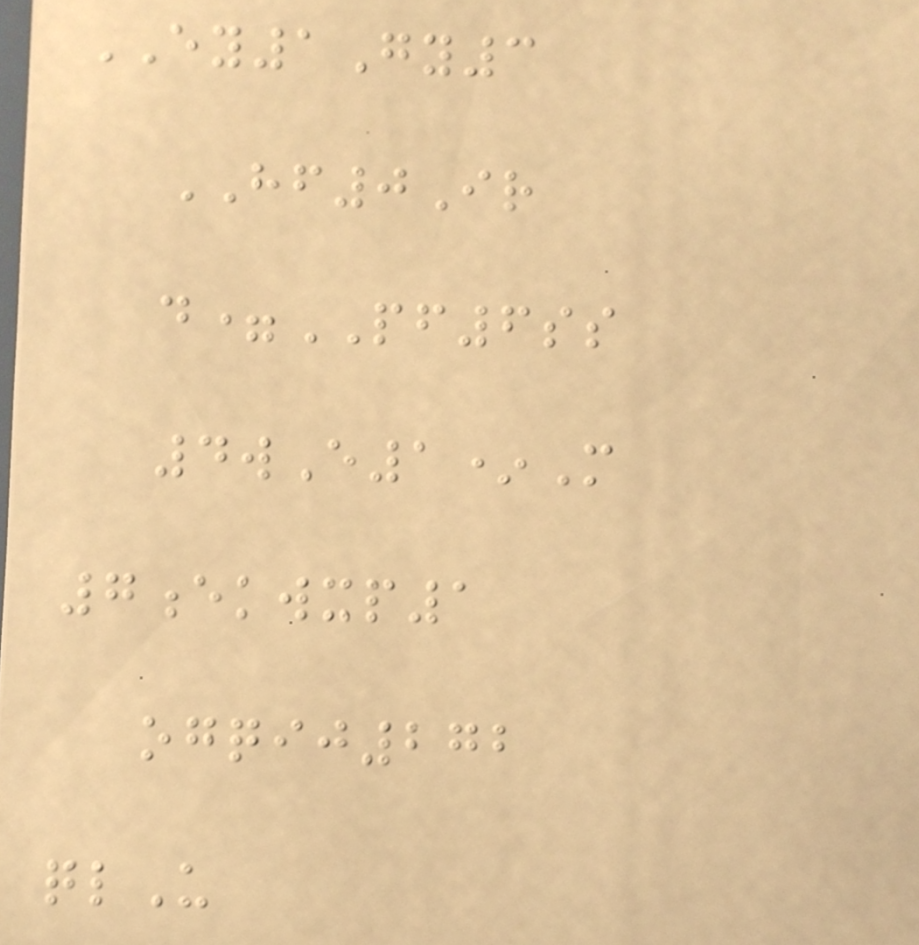EY1Gy3
HF0Ir
d=PF6ss
4wE1*M
7ekwxp1
ogqij272
qlU
